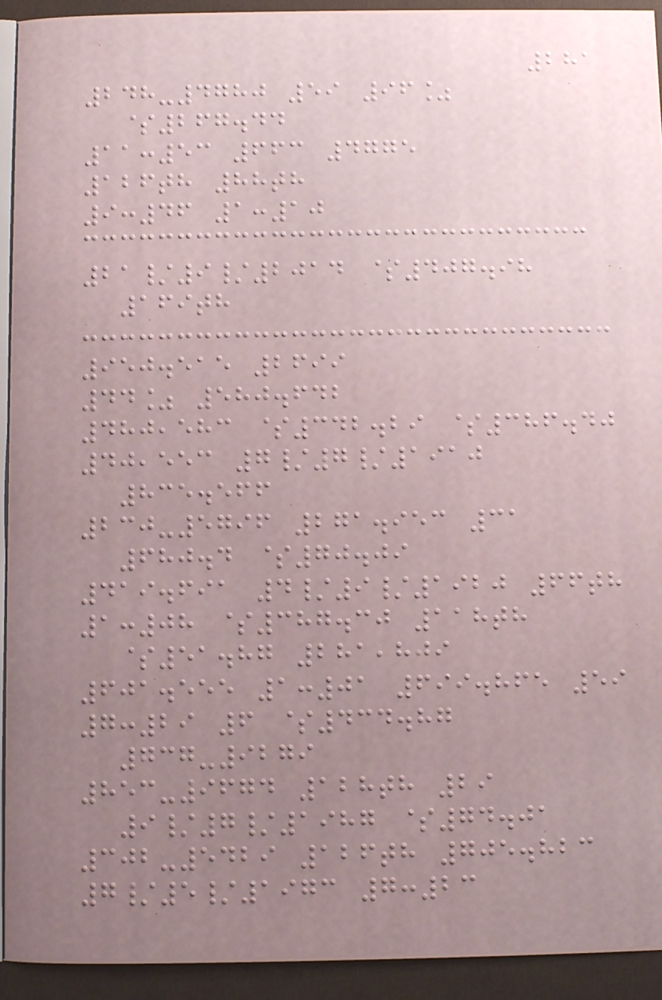281
248-4780 59 96%
$267.44
11:53 663 4775
126th 88th
9:46 1:10
21/9/2014 $407.98
169th
950.515 2699
44% 580.642
480,583 $342.29 $386.40
40,553 7/7/1910
835.566
230-5796 271.953 31
680.4 $70.09
419.691 4/9/1920 66th
1:08 $387.30 118th
$51.87 281,809
601.555 1:01 699.865 59
7:29 6 $434.87
737-9279
853-9674 128th 29
9/7/1987 $74.01
302-5429 126th 705.823
7/5/1973 7:23
